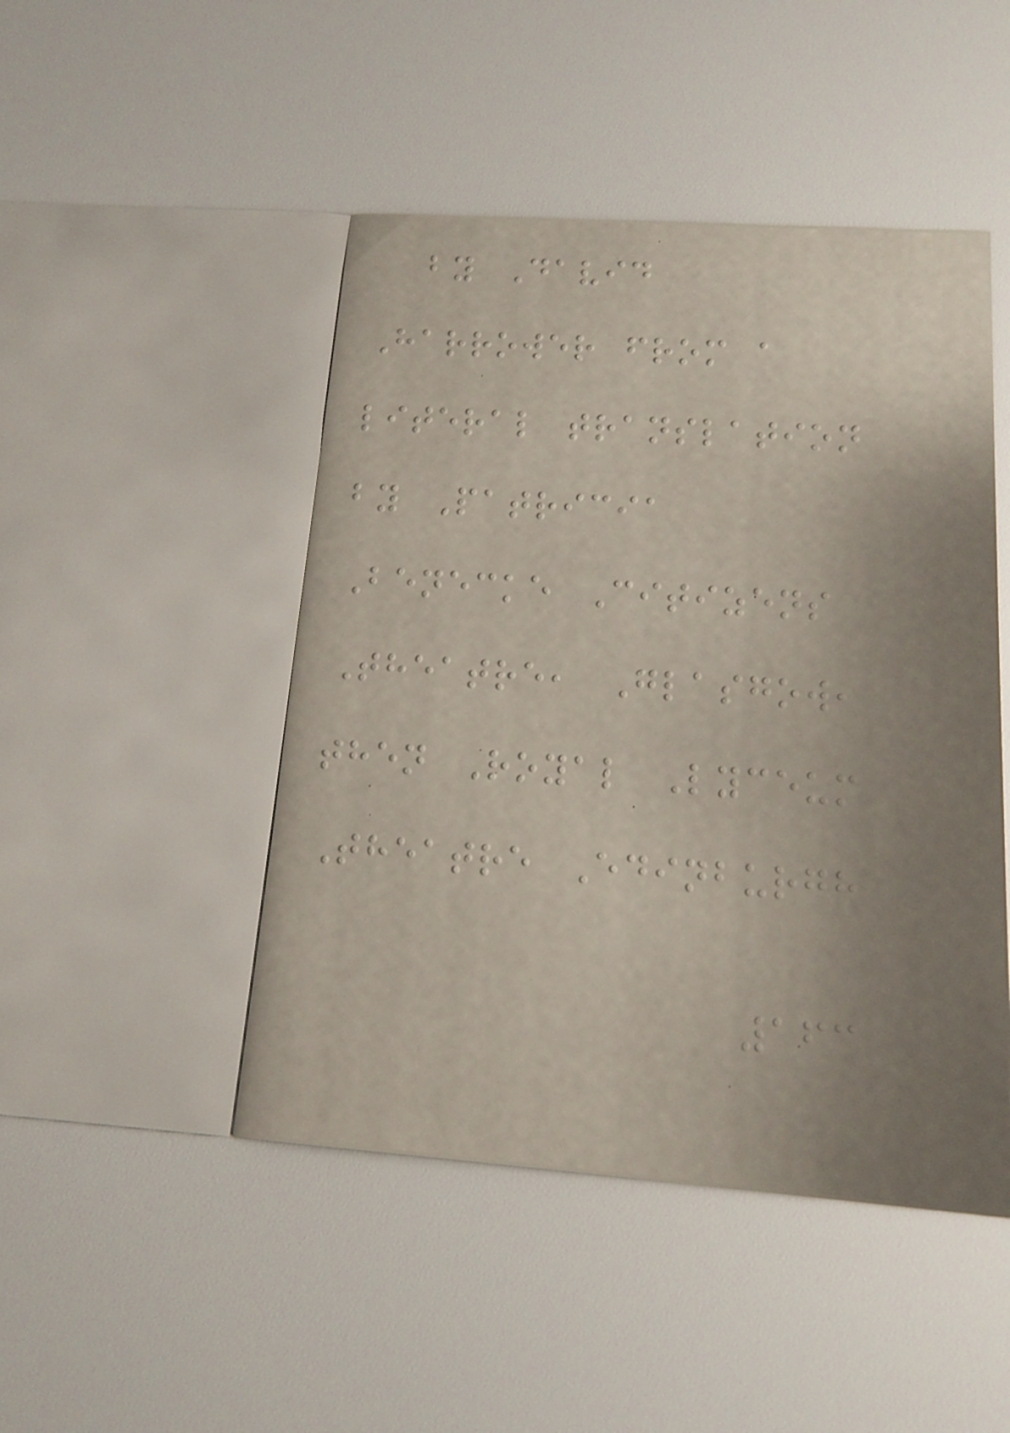by David
Harrower from a
literal translation
by Patricia
Benecke Citizens
Theatre, Glasgow,
then Royal Lyceum
Theatre Edinburgh
163
